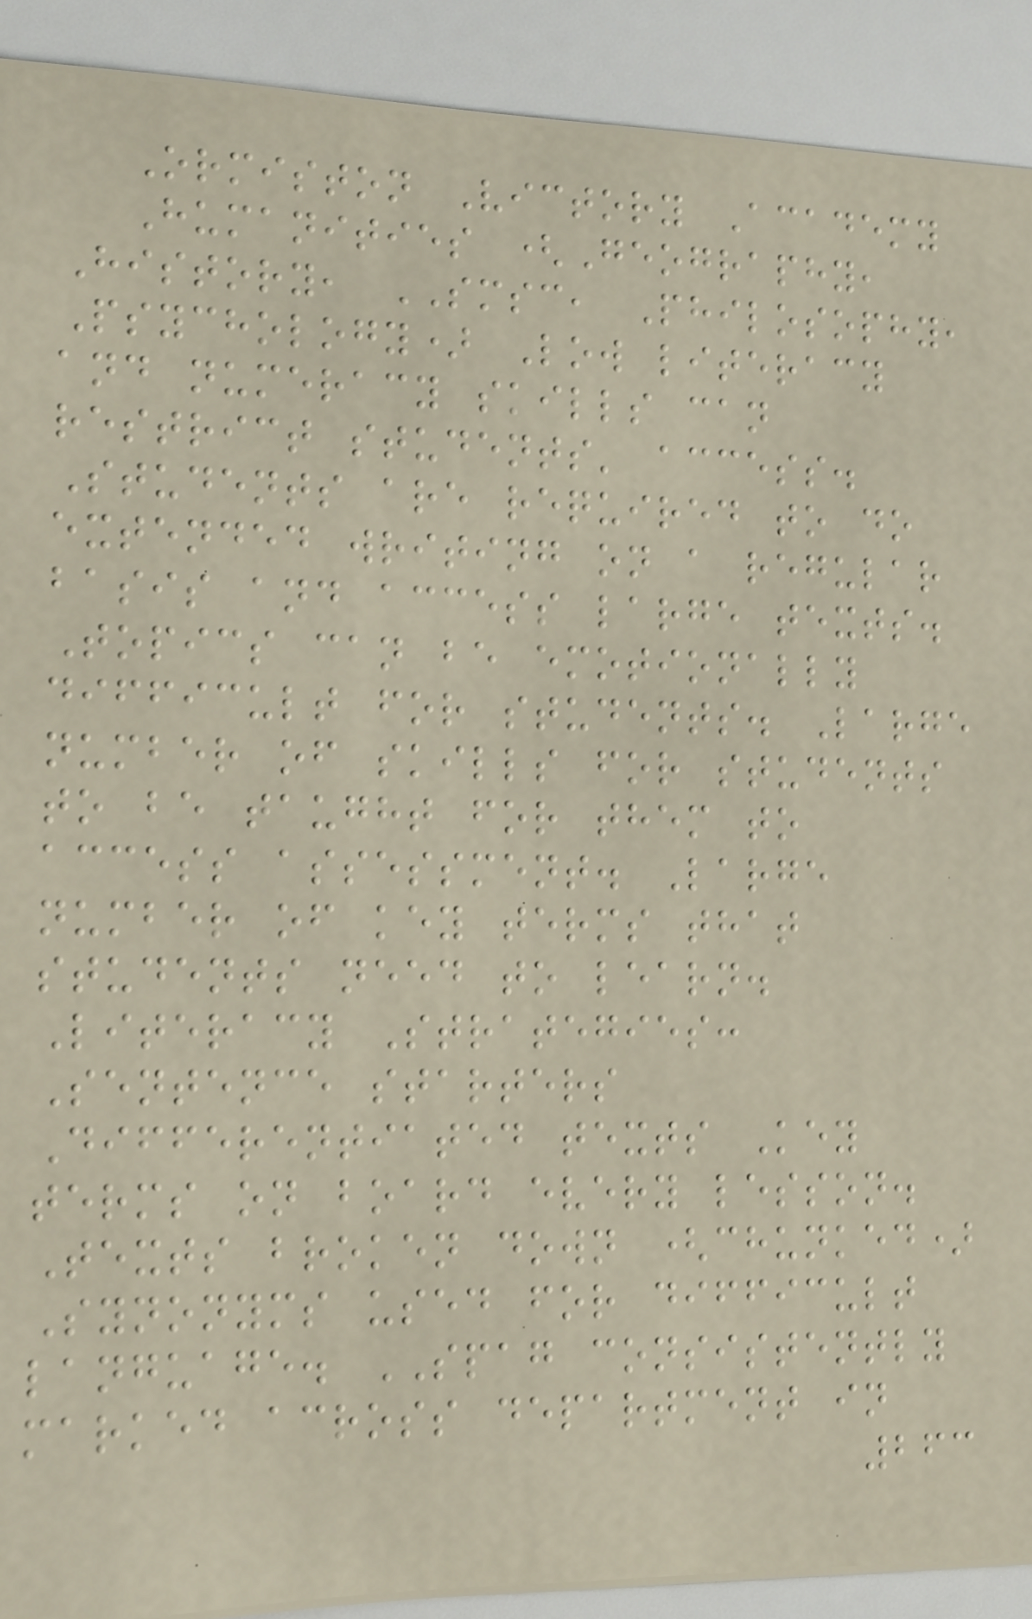Ormiston Victory Academy
Humanities (Geography,
History, SMSC, Philosophy,
Psychology) Low literacy
and numeracy skills can
restrict students' access.
Students are required to do
extended writing on a regular
basis and access large texts.
Topics can be emotionally
difficult for students. Large
number of skills for students
to be taught for them to
access assessment. Large
number of key terms that
students need to learn.
Literacy Strategies:
Sentence starters
Differentiated texts Key
terms on board every lesson.
Texts broken down (chunked)
Synonyms used for difficult
language. SPAG consistently
marked across department in
263
